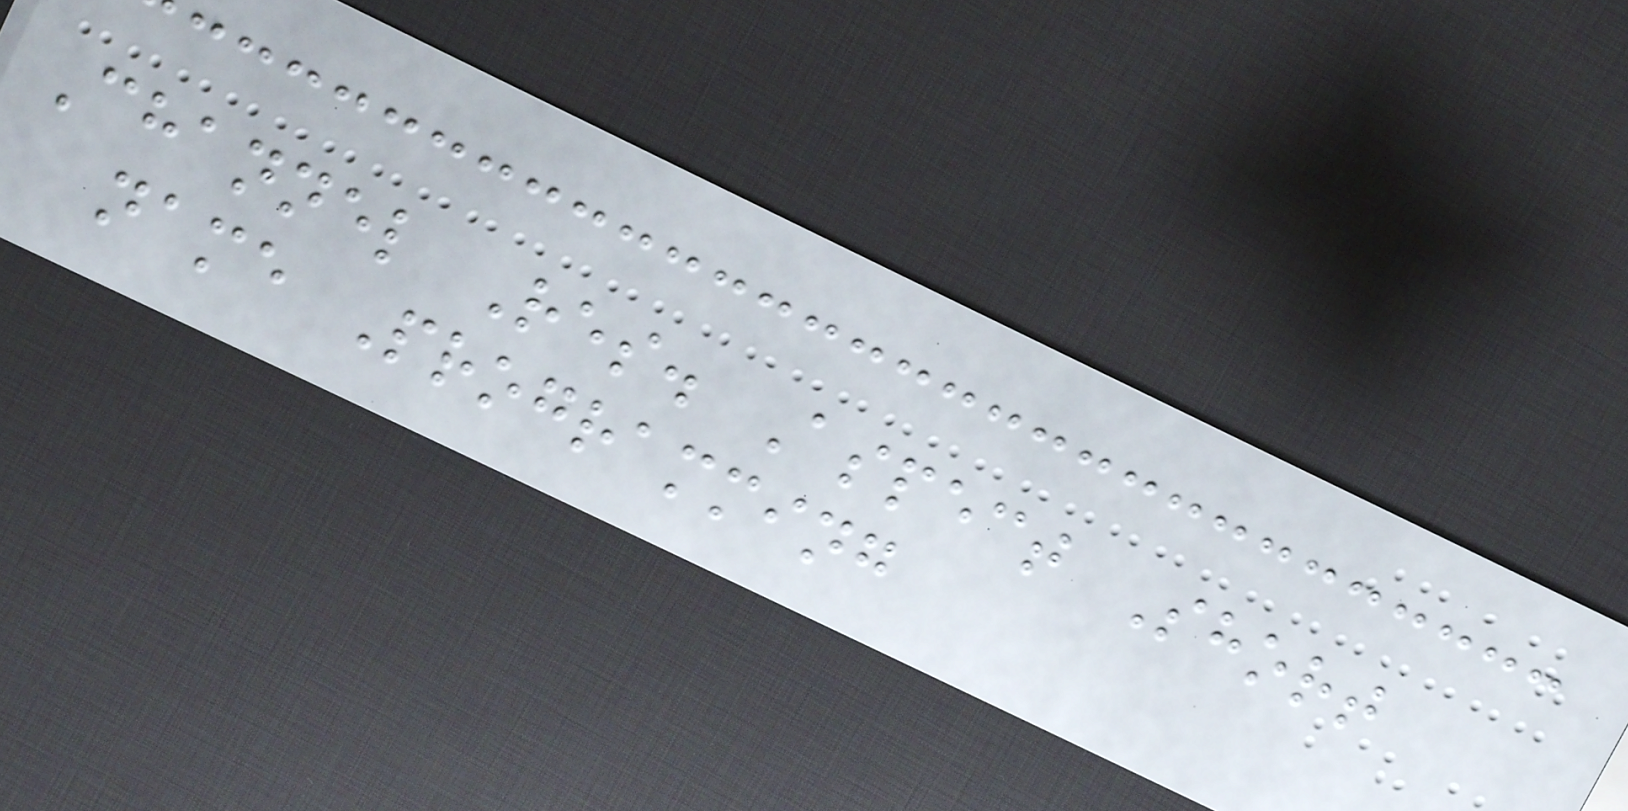Channel Res. Aspect Short
name Programming
